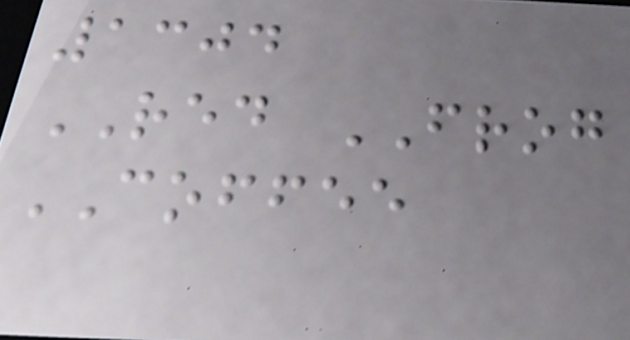1304
RED FROG
COFFEE
